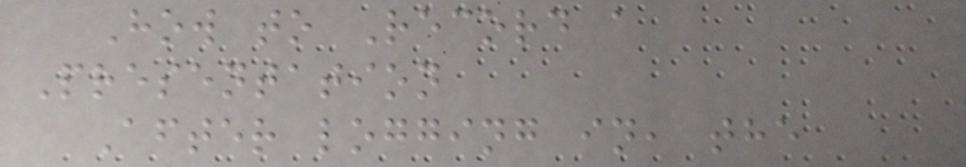How to Record a
Presentation
After logging in, the
